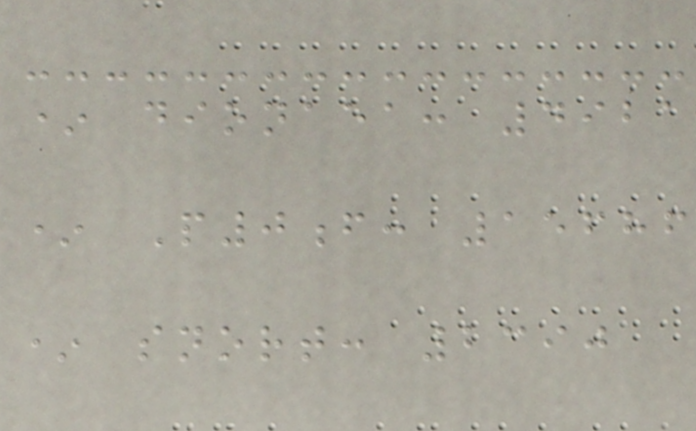* dionaea: 4921
* P0f: 15686
* snort: 2390
